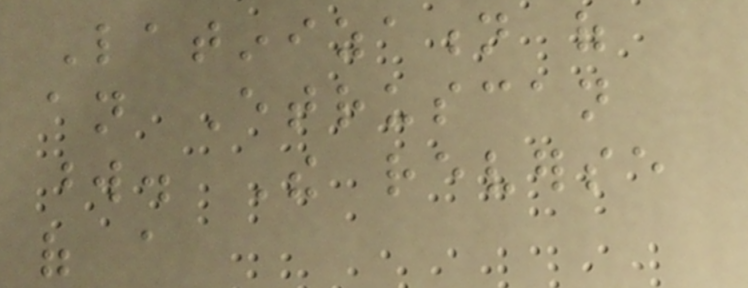Latinization of
an Etruscan
word. The reverse
of a
